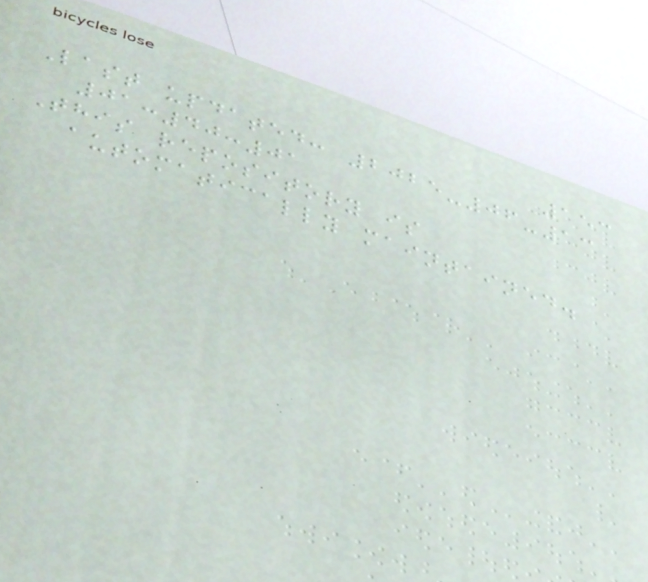153
Last updated: 2025-06-13
01:40:01
This repository is
automatically maintained.
